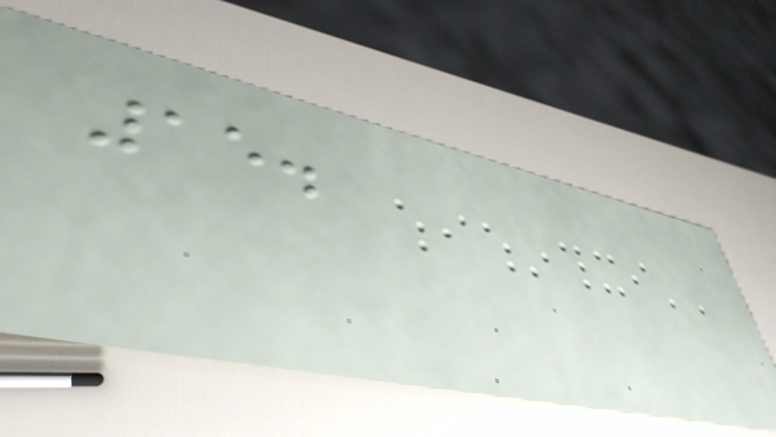15.
